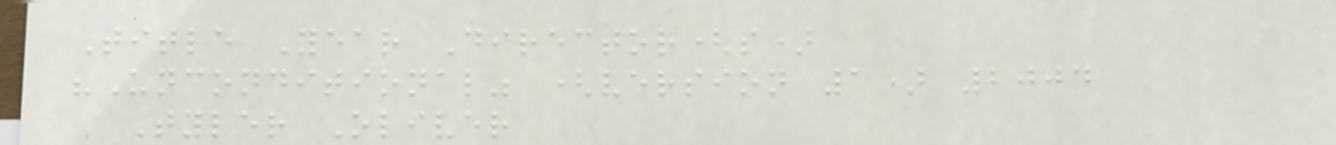Title Year Director(s)
"Unconditional" (version 1) 2004
Tyler Oliver
